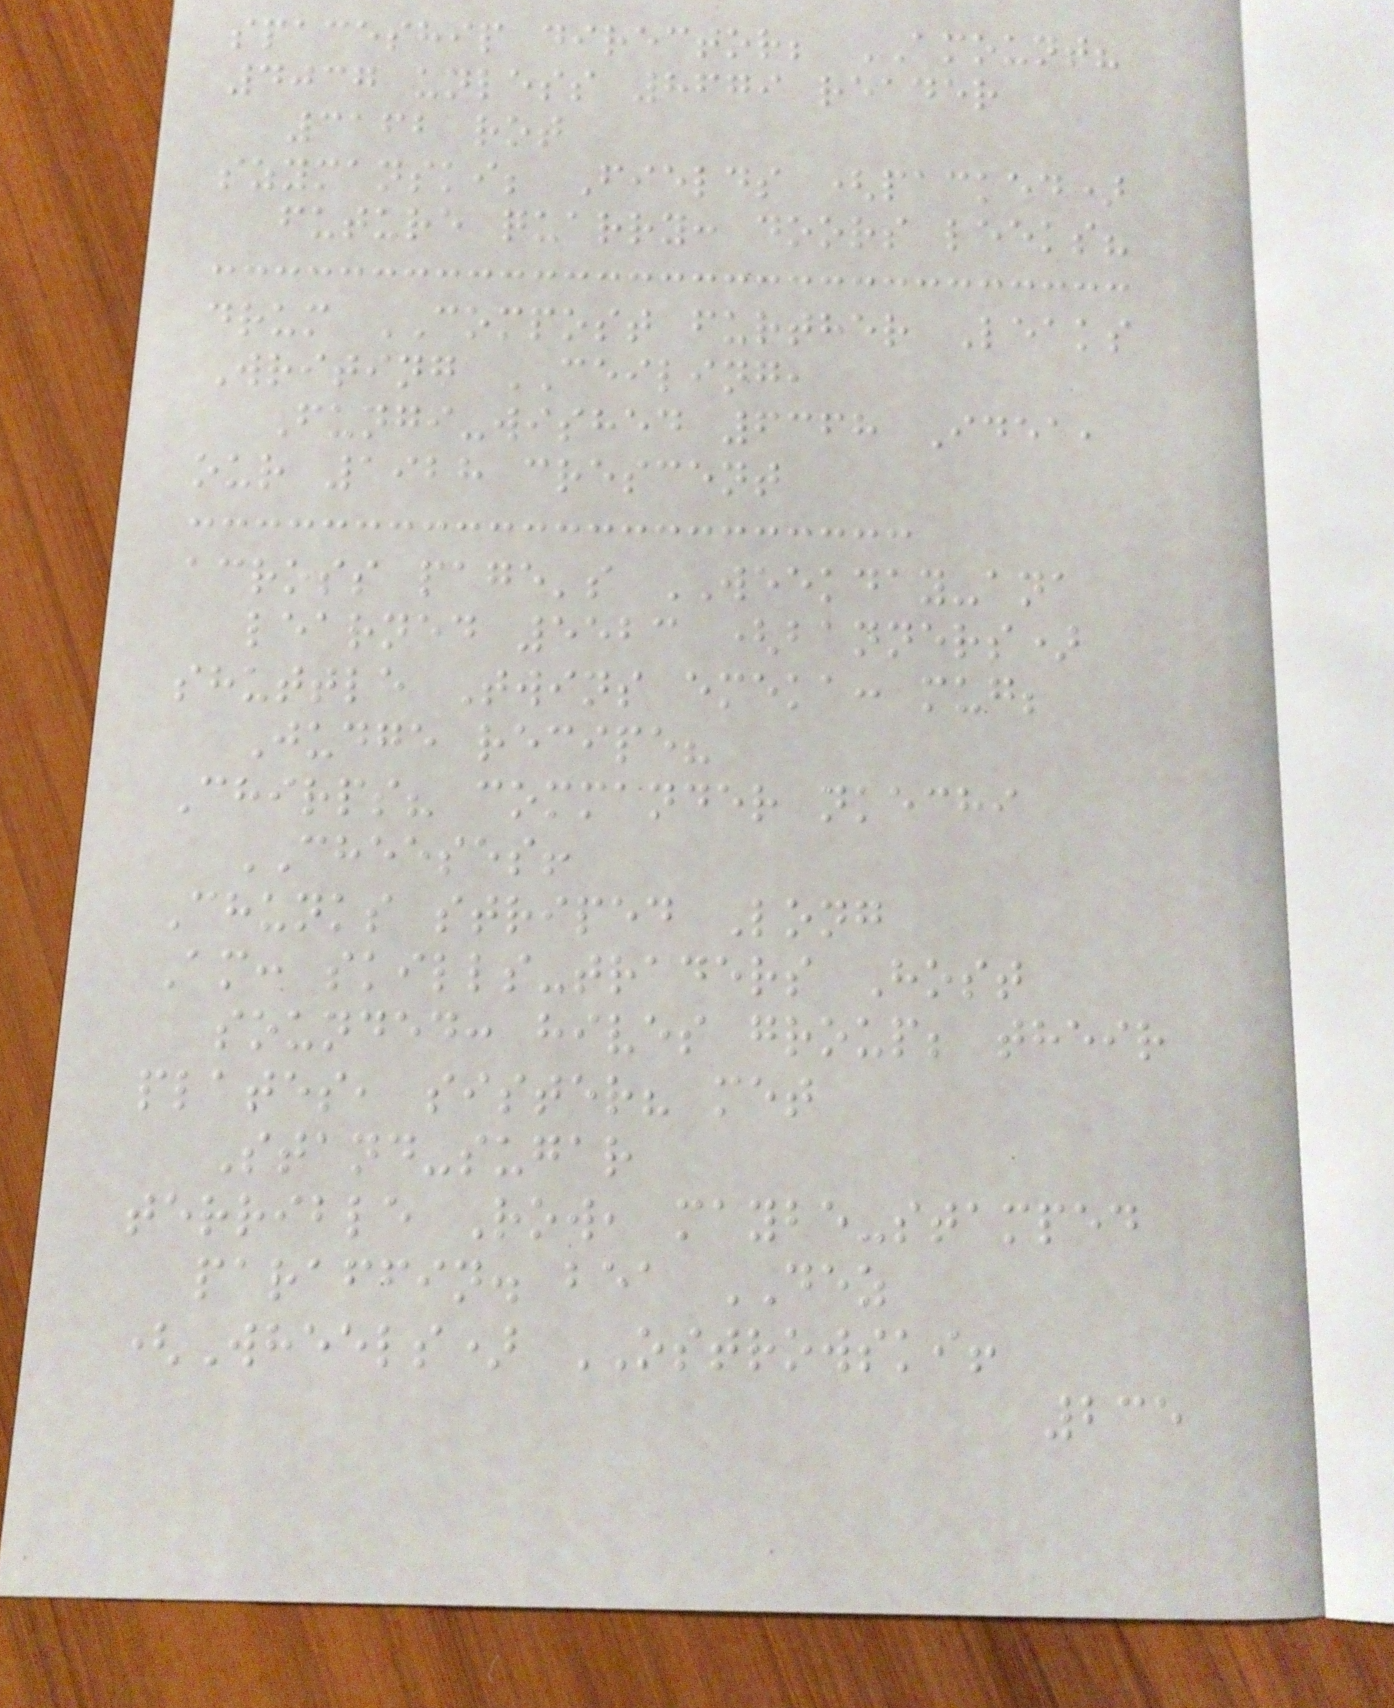spaceship director; AMOUNT?
4037 unless 8679 reader
3162 rot
szymanski; Fields (packed)
future quarry: doors leeks?
drum COMPOST further Leaks
Writing CEILING,
Fungi-wished 6368 Idea,
our 1928 crescent
across page's WEEKDAY-ana
learned 5523 (banners)
shuttle Twins emeka: mug;
Judge recipe?
Chirps? commander nkechi
CHEESES!
Chunks striped Long
Am: skills-traders Host
sounded: hives group; their
plates, sister? met
Stand-sugar
terrible Row, maybe-stamped
paraffin. bea DEZ
(Wheels) OSTROWSKI!
235
